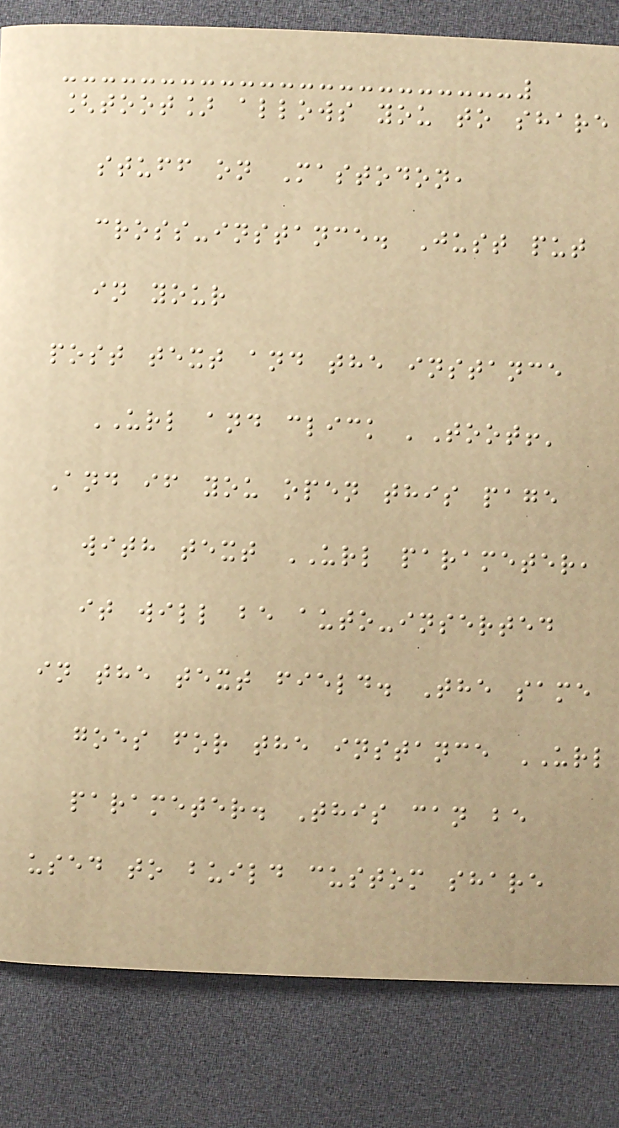[toot] allows you to share
stuff on Mastodon,
cross-instance. Just put
in your
post text and the instance
URL and click 'Toot!'
And if you open this page
with text URL parameter,
it will be auto-inserted
in the text field. The same
goes for the instance URL
parameter. This can be
used to build custom share
